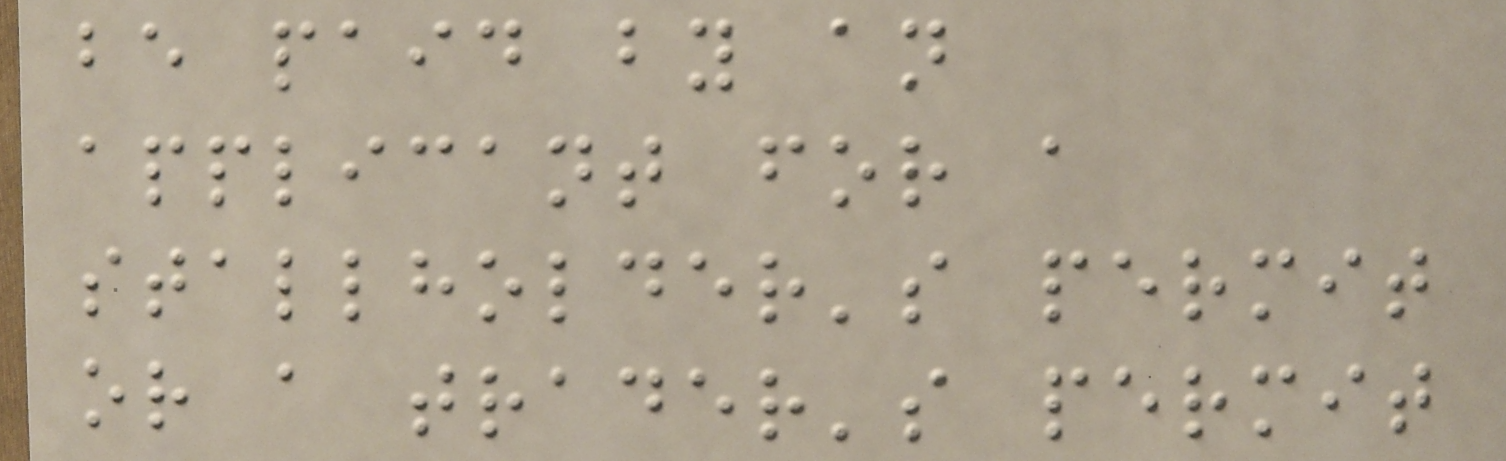be paid by an
applicant for a
stallholder's permit
or a trader's permit
